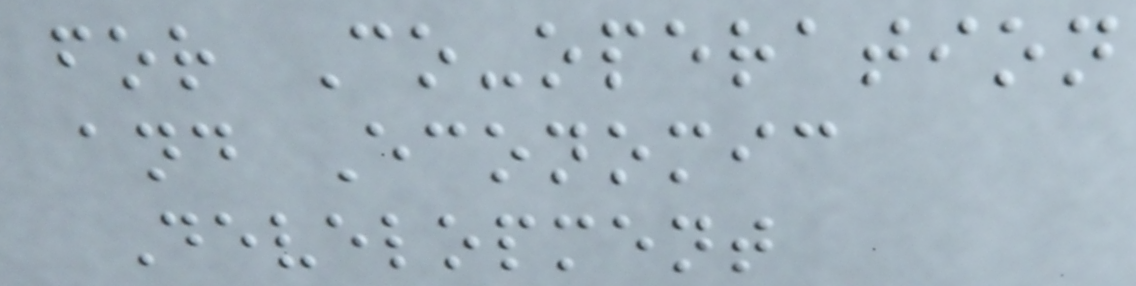for Co-operation
and Economic
Development
